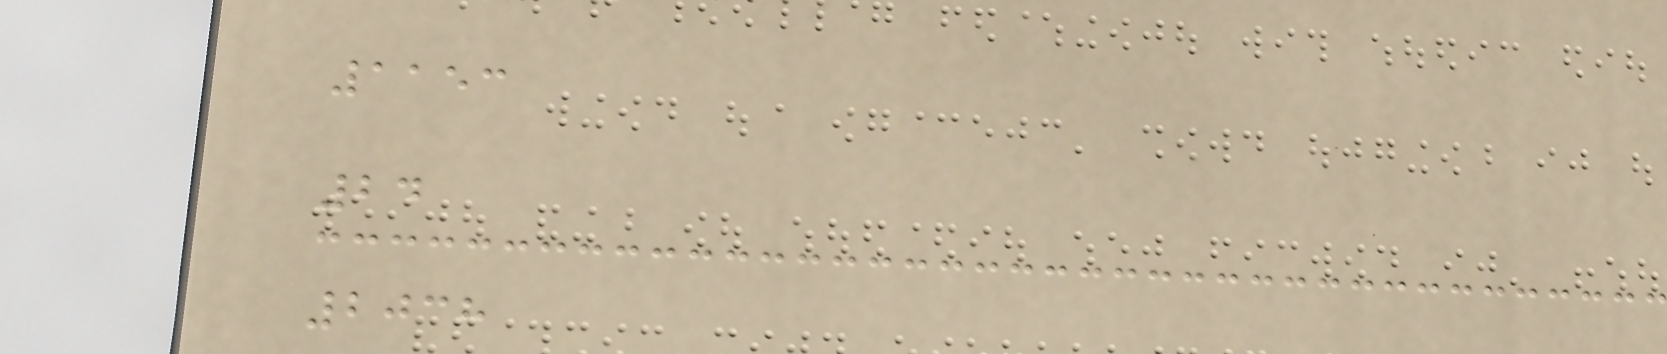1153
24
2038
